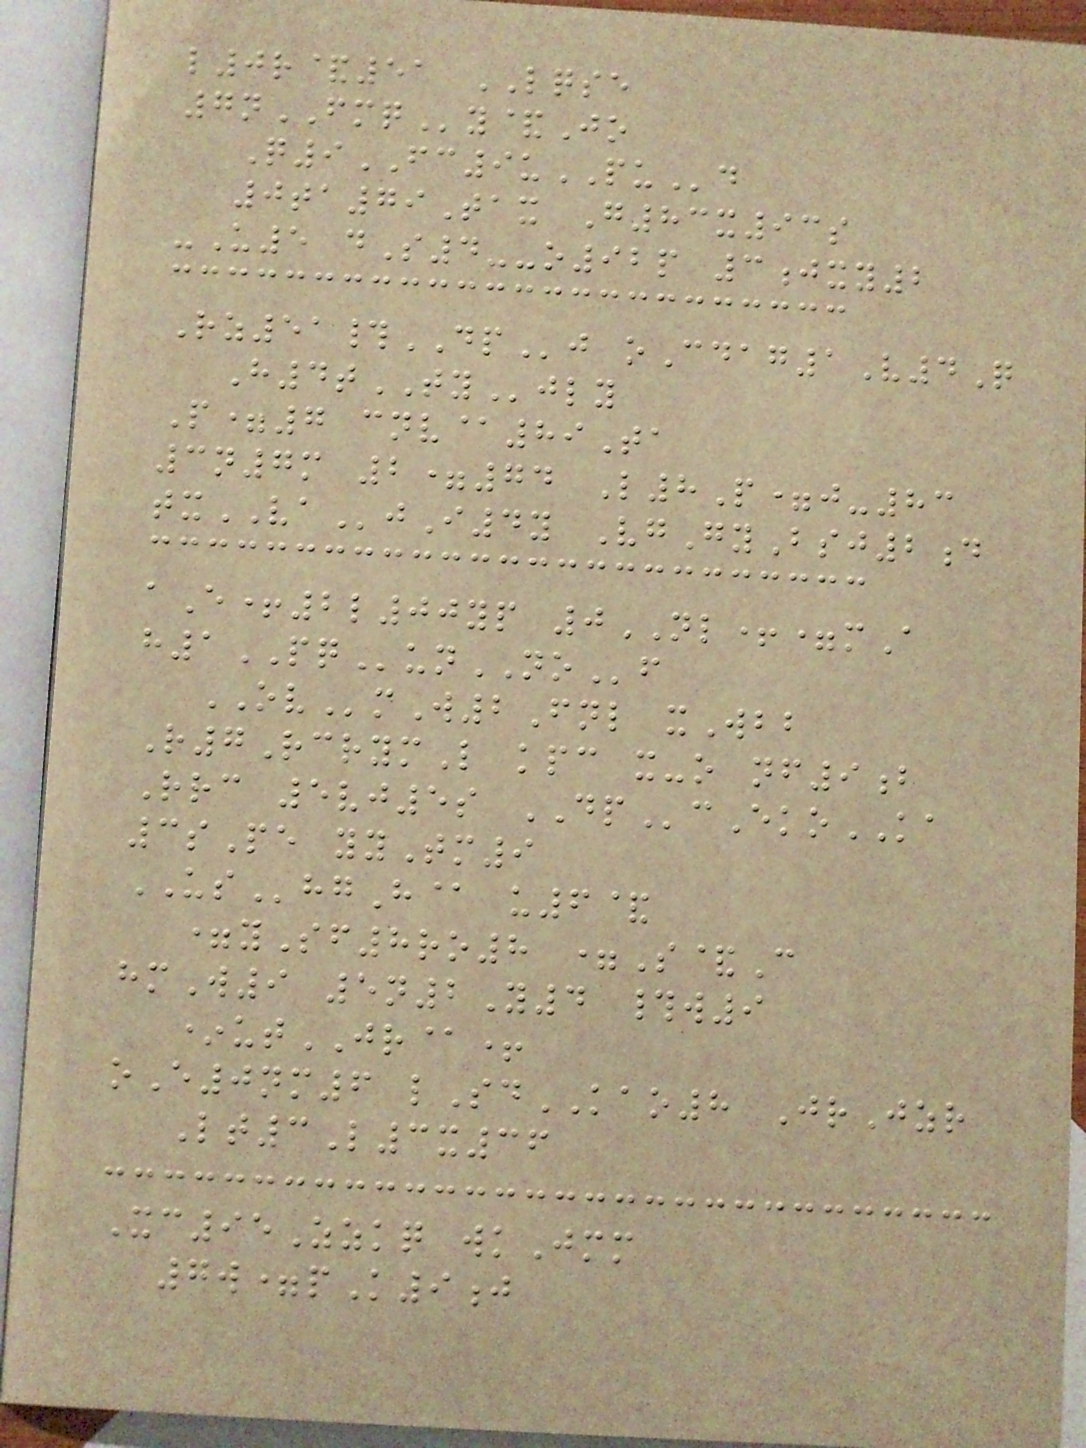l0r&51 LQSE
7nFMQy&Jo
Q9FC9uPUd
0ta79Tax G83x93s
-U5 dS4--o92p 3jxy2
Rz51#DPj oCdag1V4Q
H4tTYjly
P=7 cnv@89Ta
3n7m 2=74 L8P=j-83
txVAjI4y VgGyBsj2d
aE+2l00yp 0NL+=mA
h1PQunNOf
OVmW2Fnl xWbb
R7RcrymL kpc x-o nf9b
Rrc 5vj5s DPcEkoKA
3sPe yyTm9
UShgH@ u6&
=ySf8ro8 =S&C
hmW9 5n2Y4 #w9
*utJR@+
oE0nm6 lSdKAO8 JrJzr
Lt3L3x36
Xc95Zzkq wkJmm
7w=pK9j
